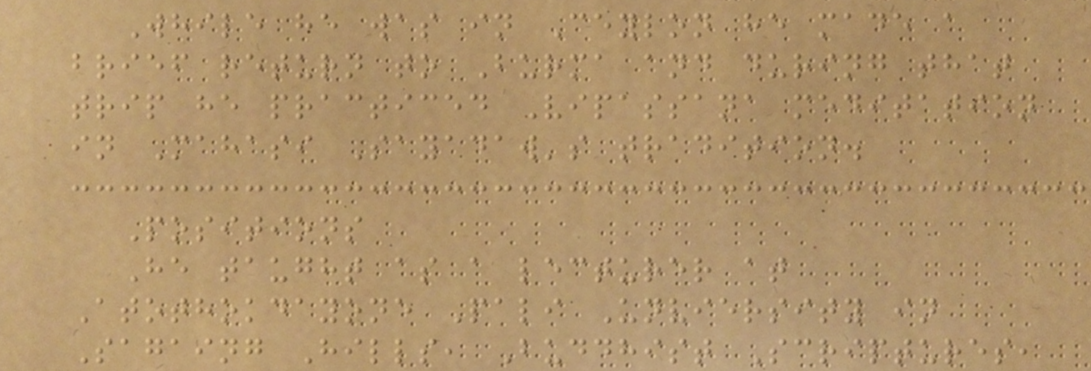While he was in Ceylon he made a
brief return to Burma and during that
trip he practiced Vipassana meditation
in Mahasi Sayadaw's tradition.
Positions
He taught as a lecturer at
Atothokdayone Pali Unviersity in
Sagaing Hills, Buddhist Scriptures,
